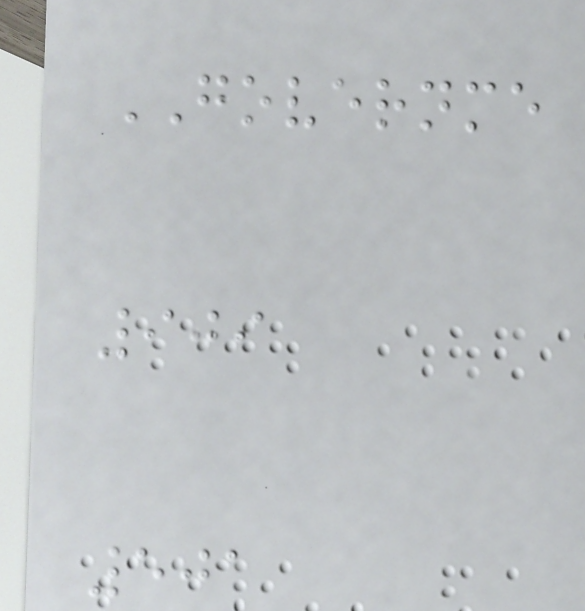GOVERNME
909
501
